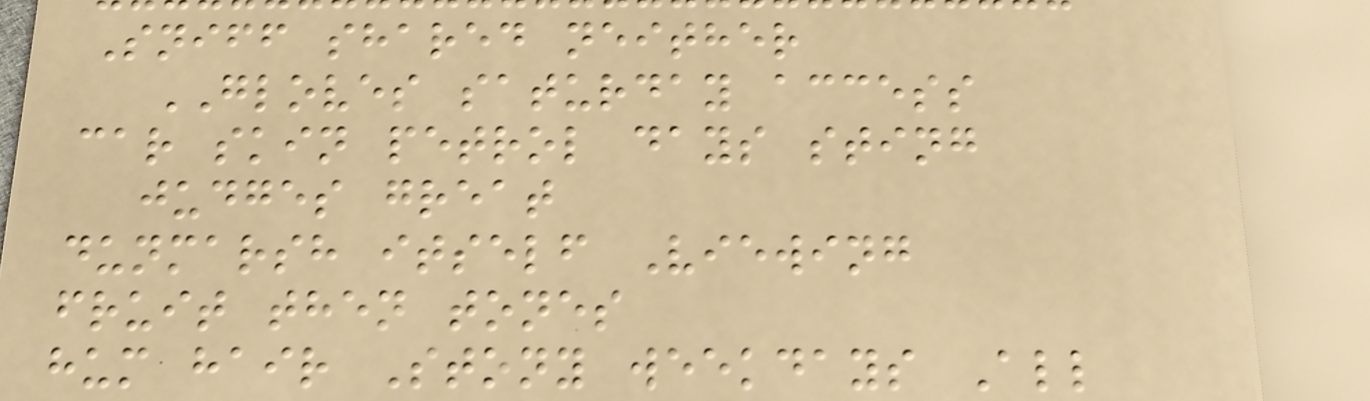Sniff shared neither
GLOVES saturday access
car skin petrol days sting
judges great
dunmarsh itself Viewing
fruit then tones
hum hair Stony weekdays All
